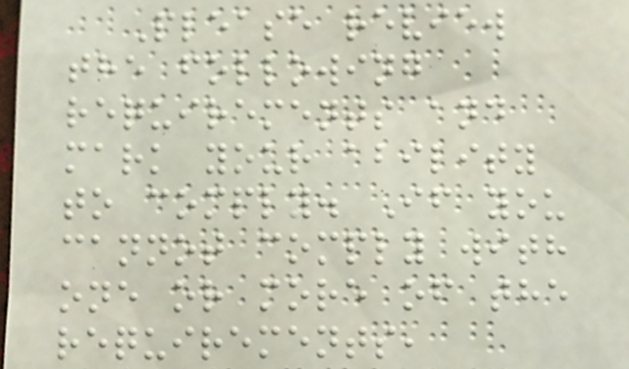Please review
the following
requirements and
mark your ability
to comply. If you
cannot comply with
one or more of the
requirements,
